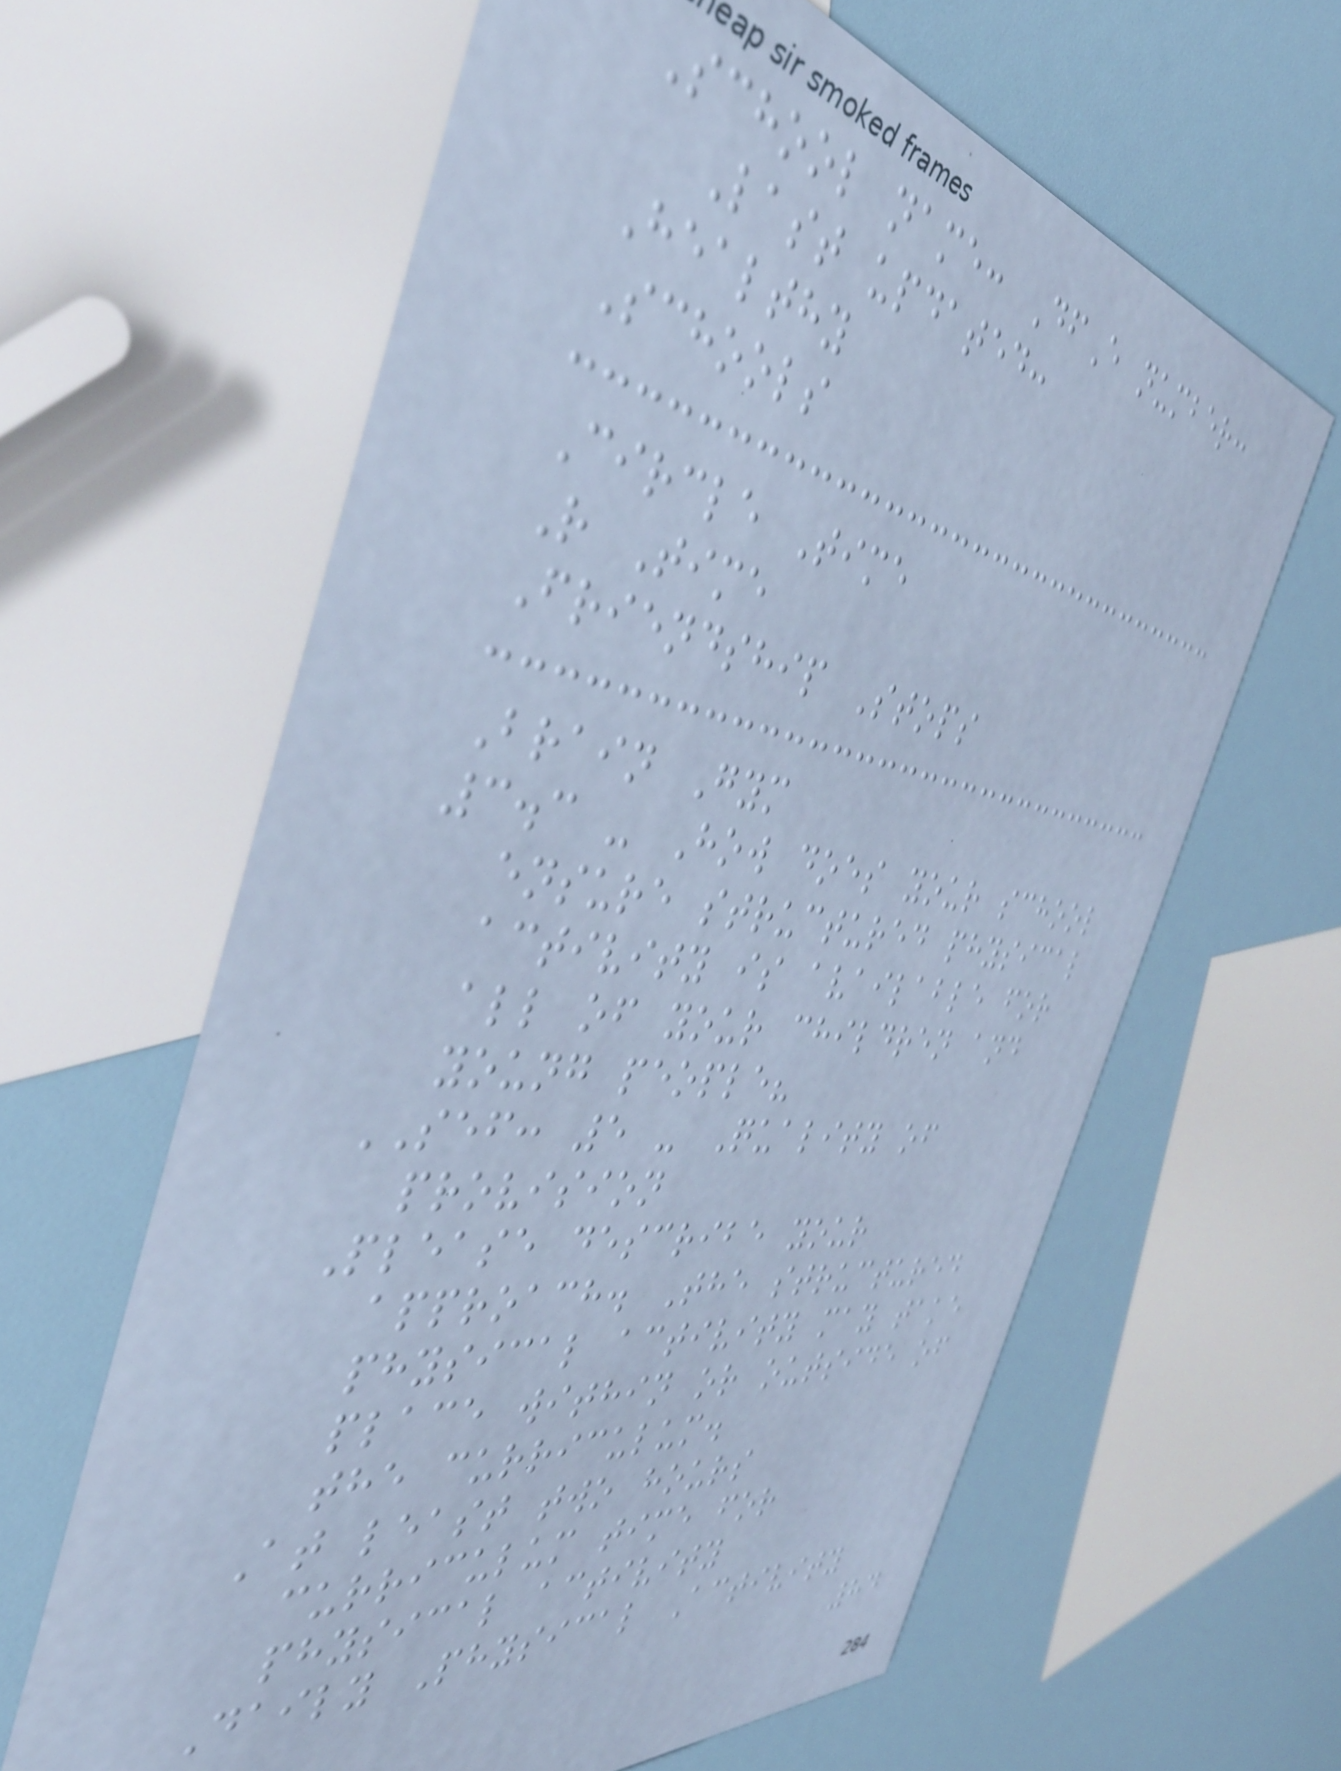School name: DfE number:
Last updated:
Healthy
Schools
Circle Time
R Time
Friendship Stops
Brain Gym
3.3 - How does your school
ensure structured physical
activity is available for
all of your children and
young people?
SEF: 5 - Quality of
provision
Please describe your
approach. The structured
physical activity may take
place within or outside of
the curriculum.
At least two hours
curriculum time for
physical activity
Daily Physical Activity
84
